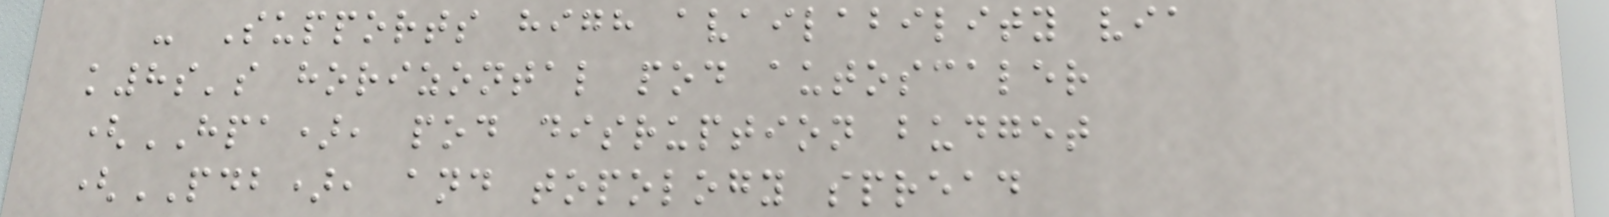- Supports high availability via
k8s's horizontal pod autoscaler
(HPA), pod disruption budget
(PDB), and topology spread
